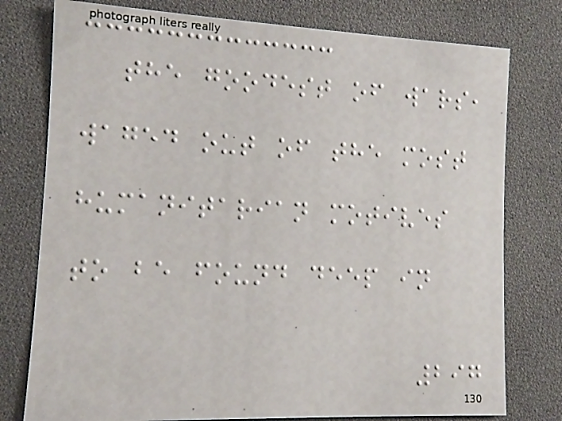the goodest of wars,
waged out of the most
humanitarian motives
to be found deep in
297
